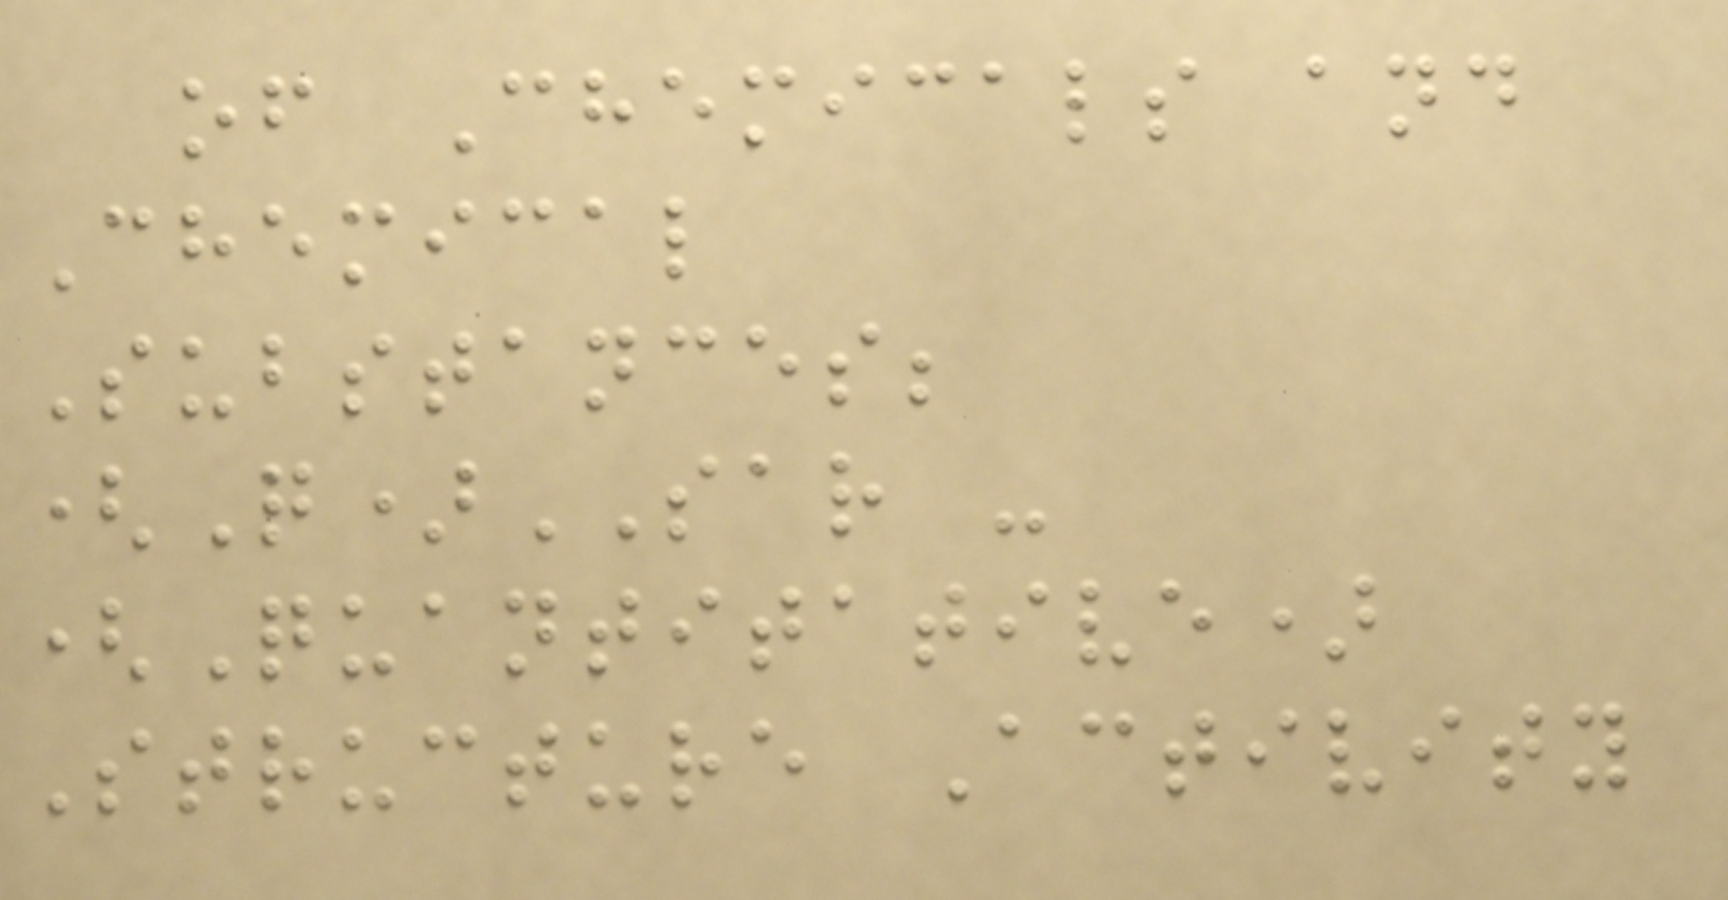of Chemicals and
Chemical
Substances;
(Q)SAR -
(Quantitative)
Structure Activity
